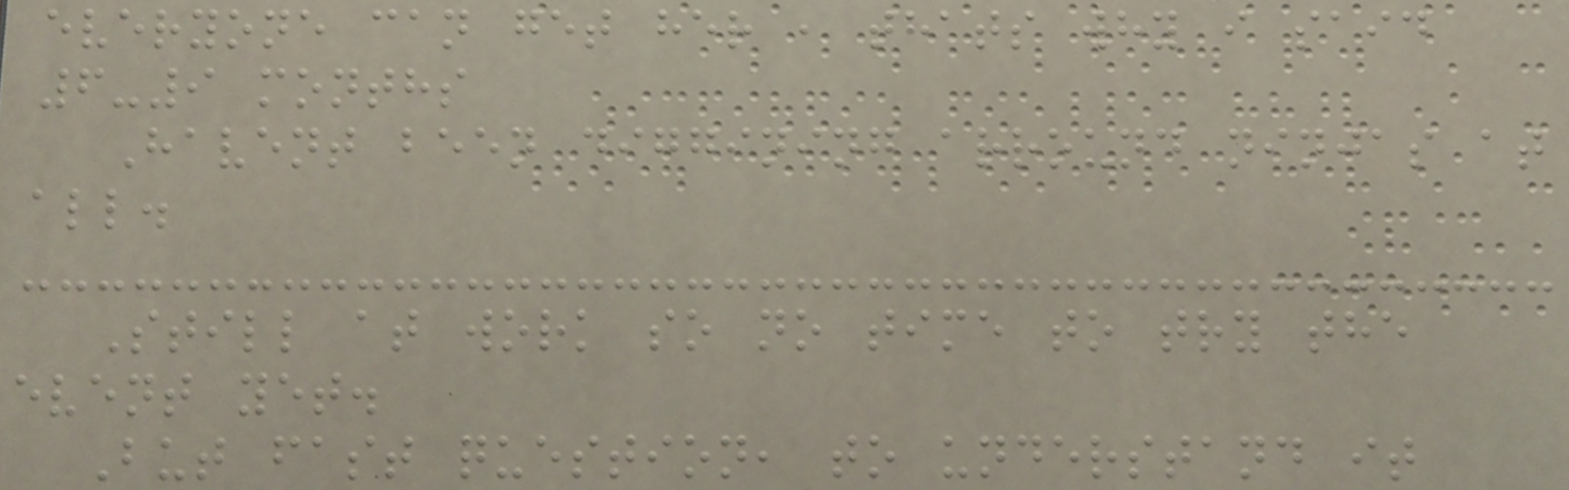everyone can get her , thats why i said
6-9 months
Havent been diggining arround ninjas at
all.
Still at work so no time to try the
event yet.
But fast question, to understand it
